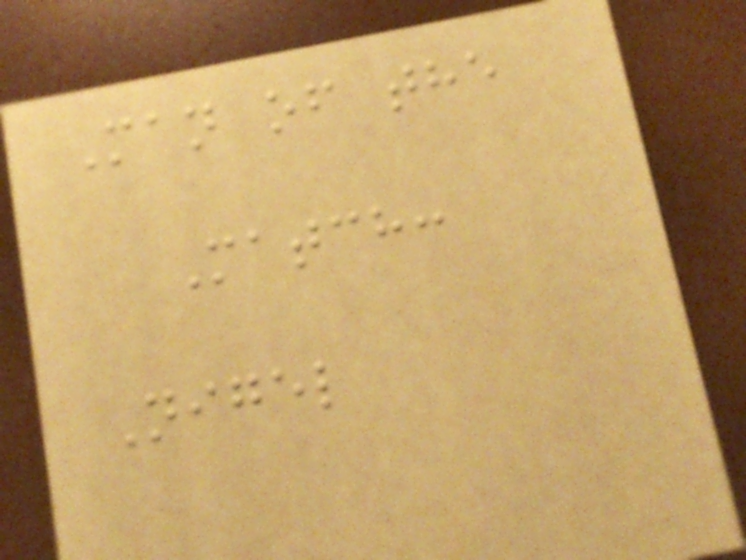Man of the
Match:
Nigel
